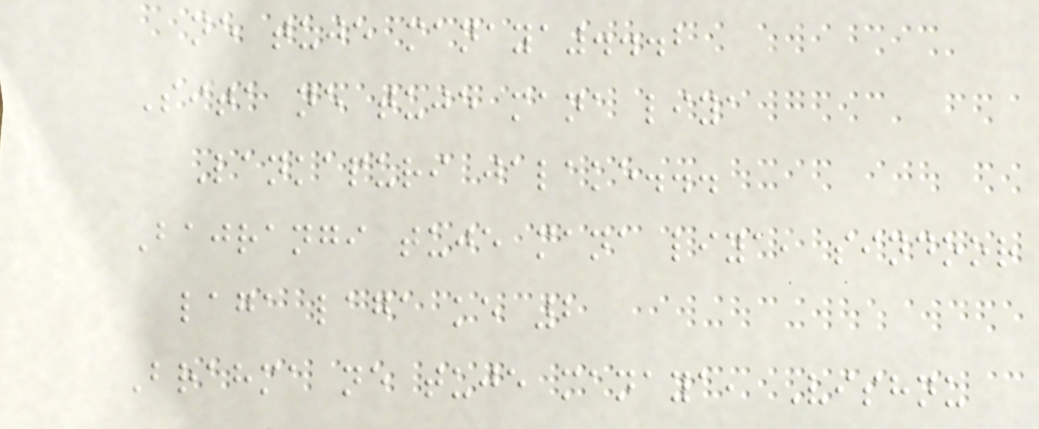ne tuje manaya...2
Sita ne tuje mana liya
Lankapuri jalake...
Bajrangi tuje mana liya, sindoor
laga laga ke 2
Brahma ne tuje manaya, Vishnu
